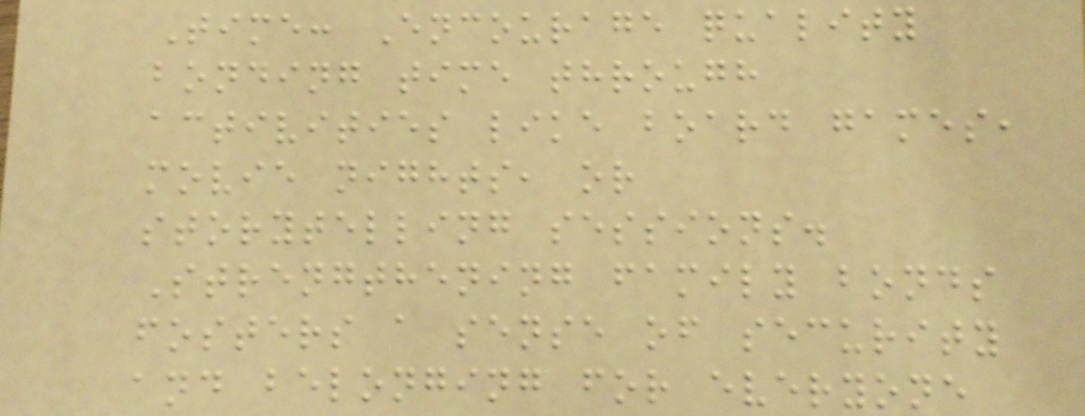Time: Encourage quality
bonding time through
activities like board games,
movie nights, or
storytelling sessions.
Strengthening family bonds
fosters a sense of security
and belonging for everyone
